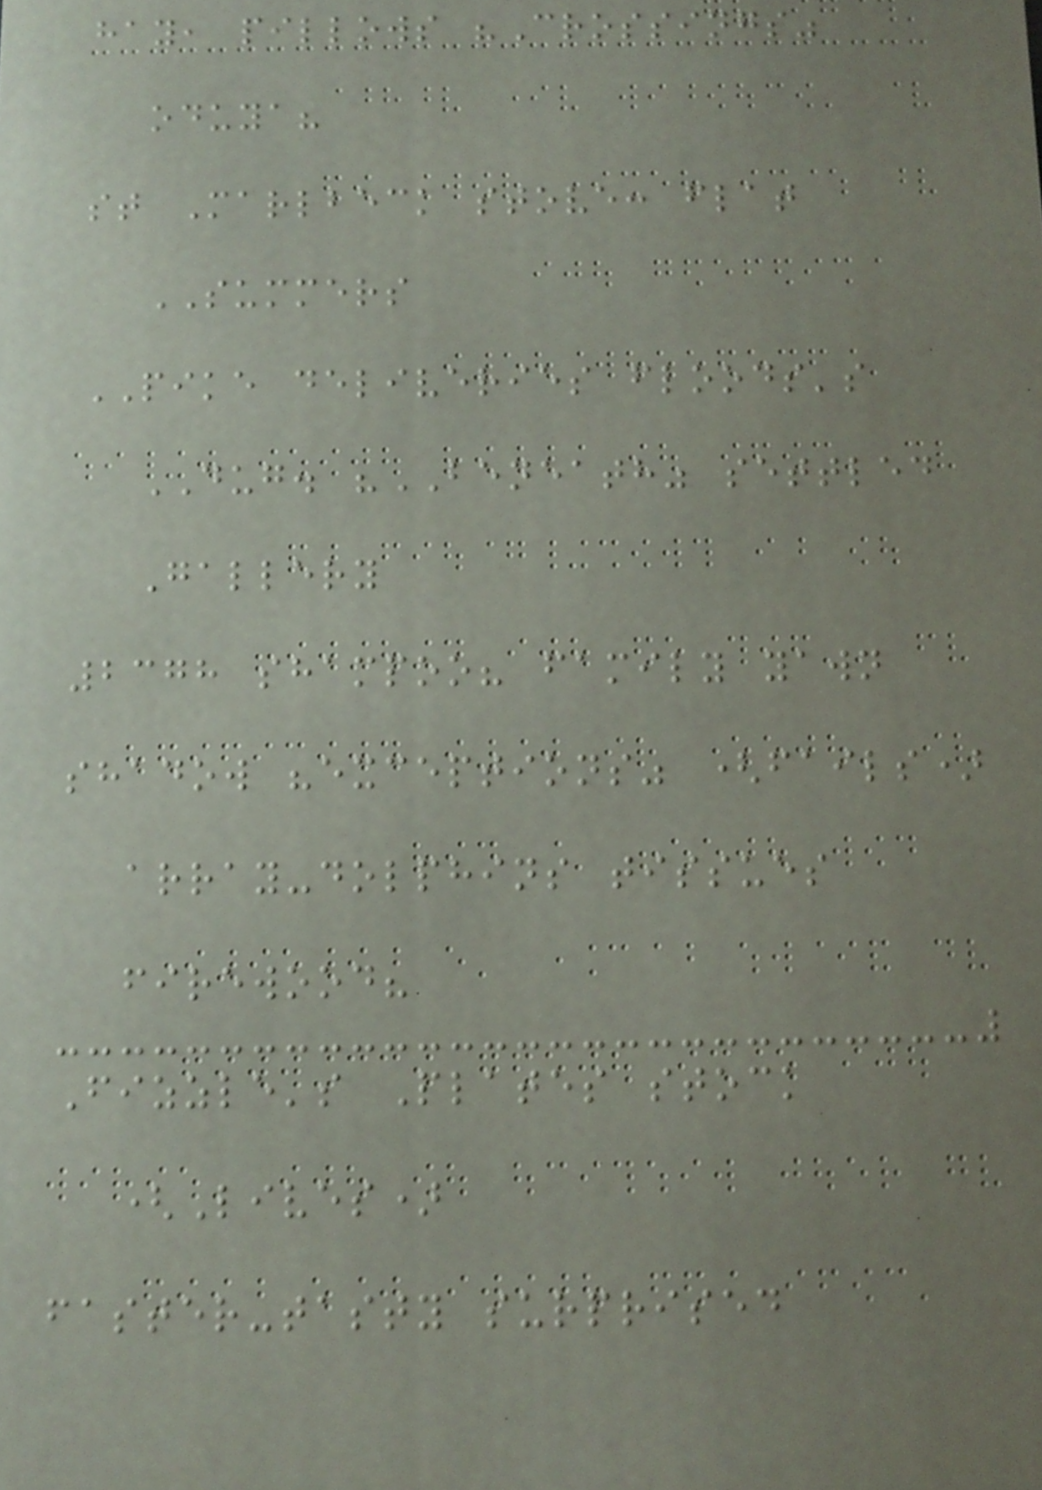hay, pillows "Crossings"
oduya?
st Marlbeck stove: flat
SUMMERS
PIKE deliveries floods's
DUG. "BENEATH" settled
Gallery
2378 shampoo? family yawn
shadow "exceptions" (fails)
array-dolphins tissues
firewood?
Fizzle's Plates stock
(Lives)
faster-tasty surprised
